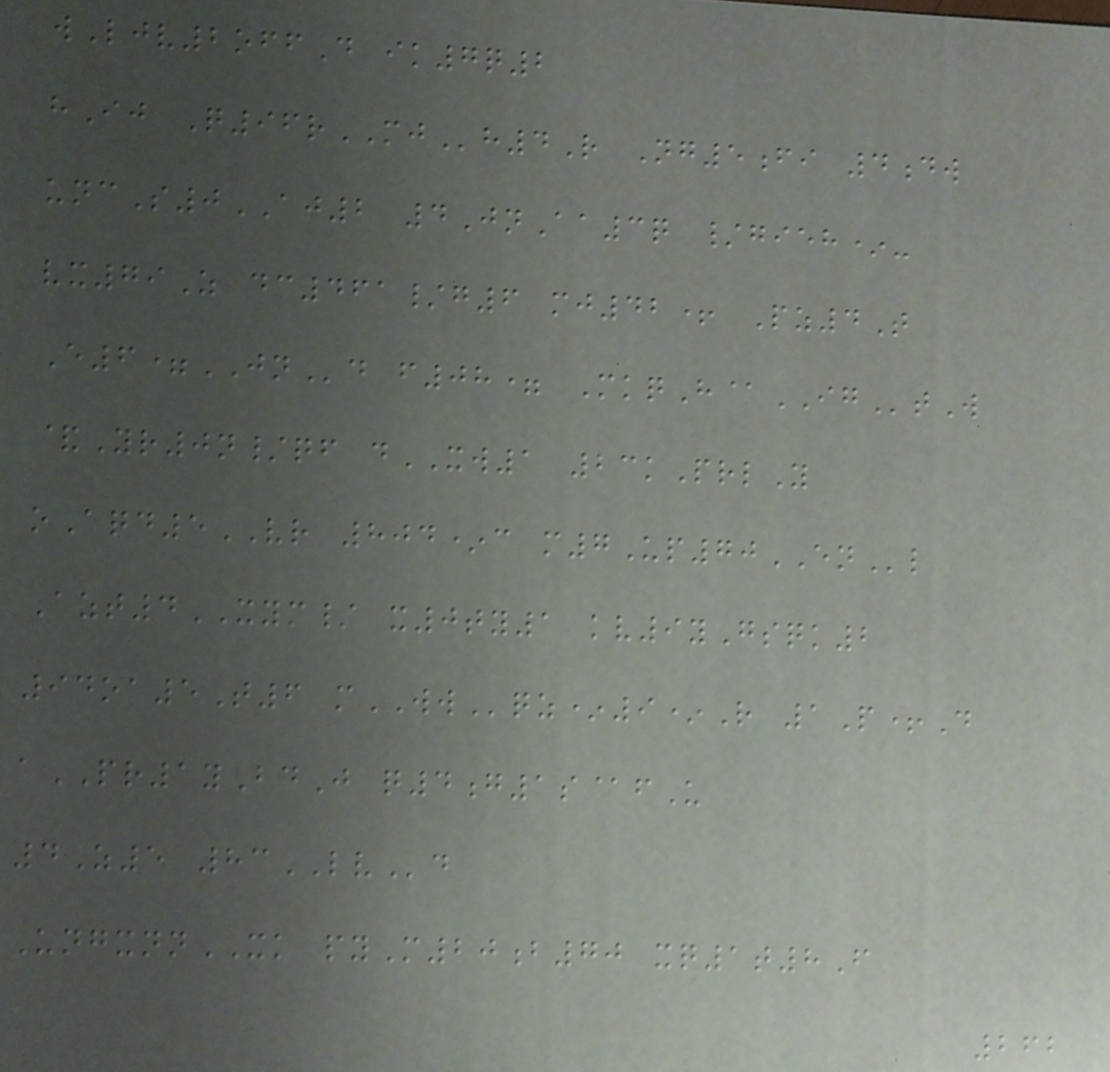wLjv2offD ik7q2
hIj Q96rMJh4R Ng5fi 4dw
uncS0AJ2 4JnAa3q /gieh*-
vx79Z dc461/g6 mj42+ Pz4T
E6=JNd f08= MkqH@IGtW
&Yr0n/qf dXW1 23kPrlY
oAqd5VR 804*c m7Up70ENl
Azt4XYM/ x0ty1 kv9yGsqk2
94oa5T6 mWWqz*9*R 1P+D
aPR1yBdJ q4g1s@fU
4Z5 83LVd
UngxnnXK pyM20b70 xq1t8F
262
